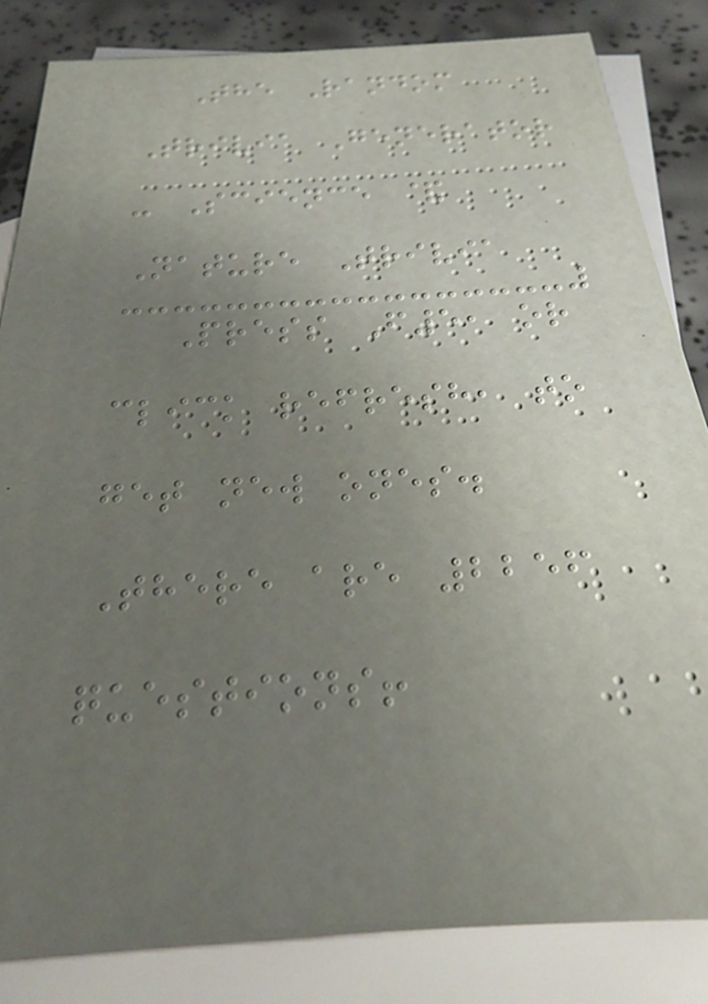The Random
Trivia Generator
- Science &
Nature Trivia
Press F5, or
click refresh, to
get new ones.
There are 2256
questions!
